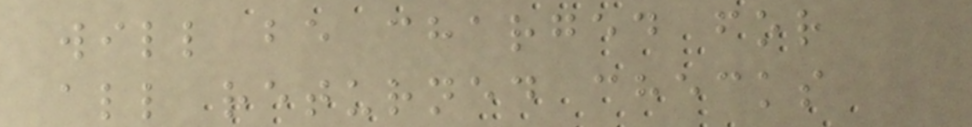will be charged for
all returned checks
